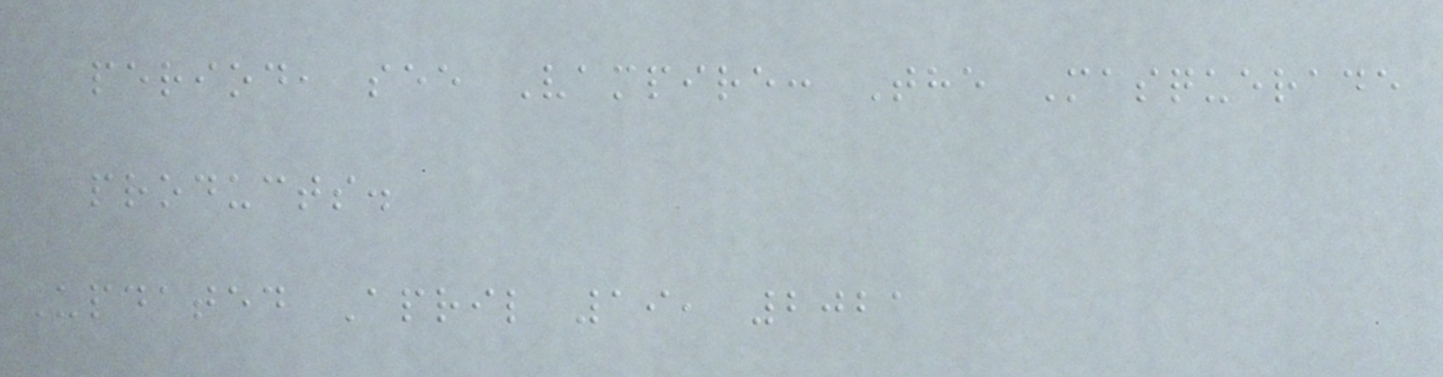period, see Vampire: The Masquerade
products.
Updated April 19, 2021
